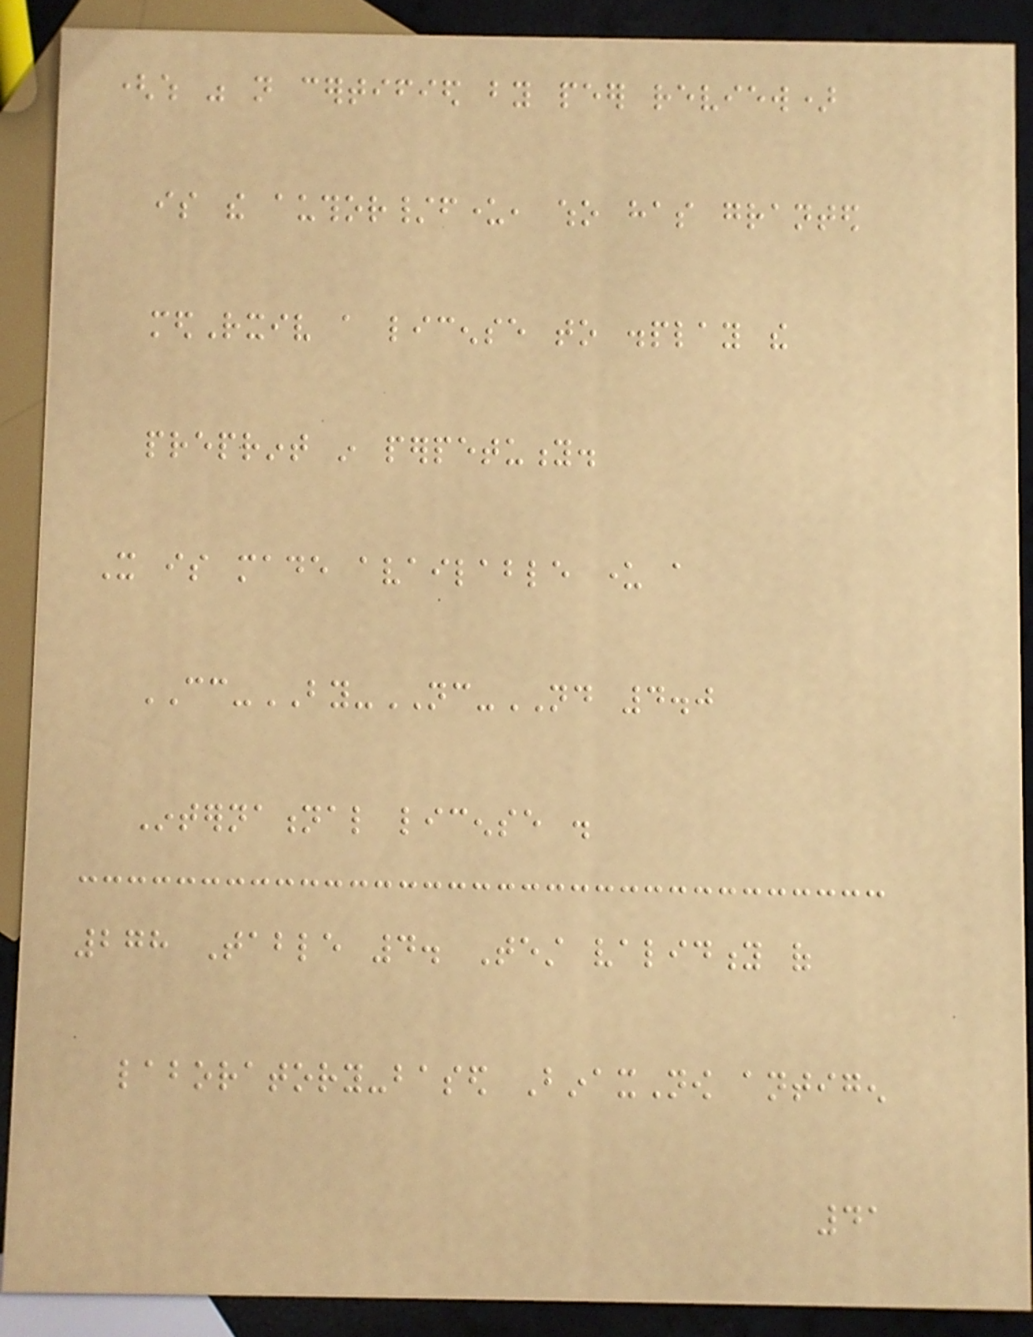(which was not certified by peer review)
is the author/funder, who has granted
medRxiv a license to display the
preprint in perpetuity.
It is made available under a
CC-BY-NC-ND 4.0
International license .
278 Table 4. Test validity of
laboratory-based BinaxNow antigen
41
